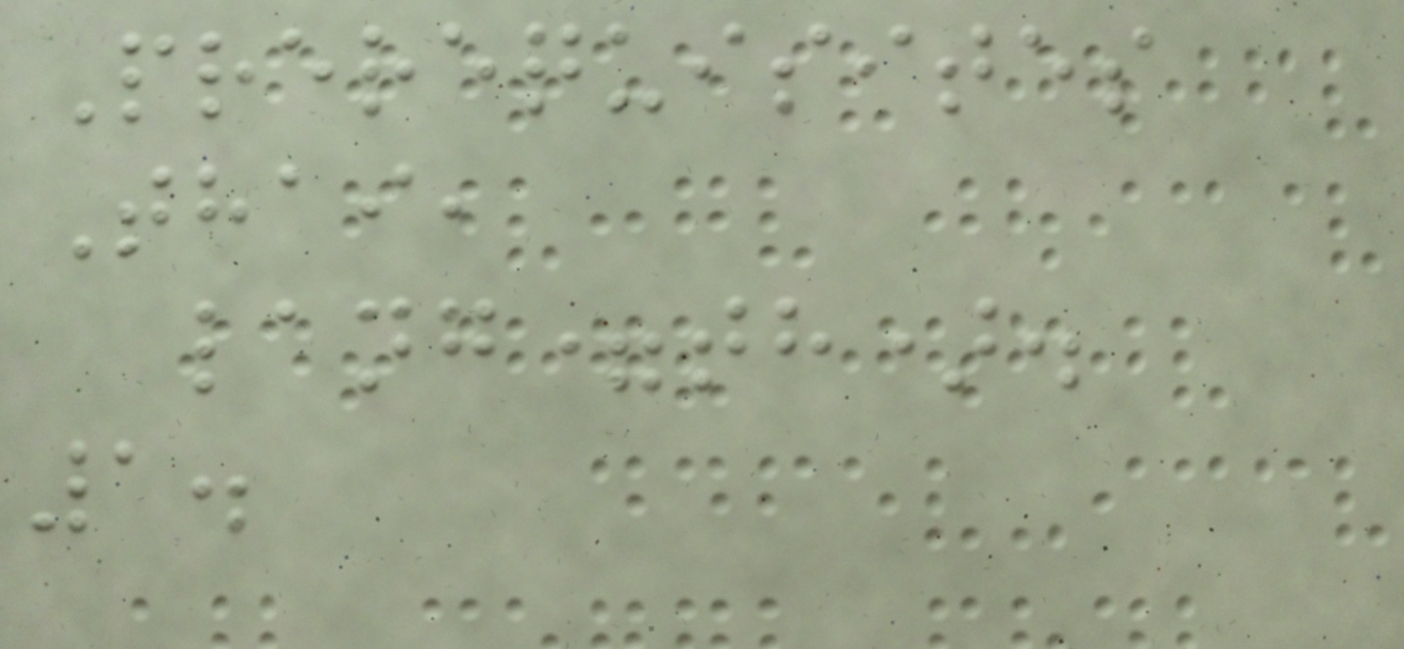Prerequisites
Thai,
lang=th).
1.
